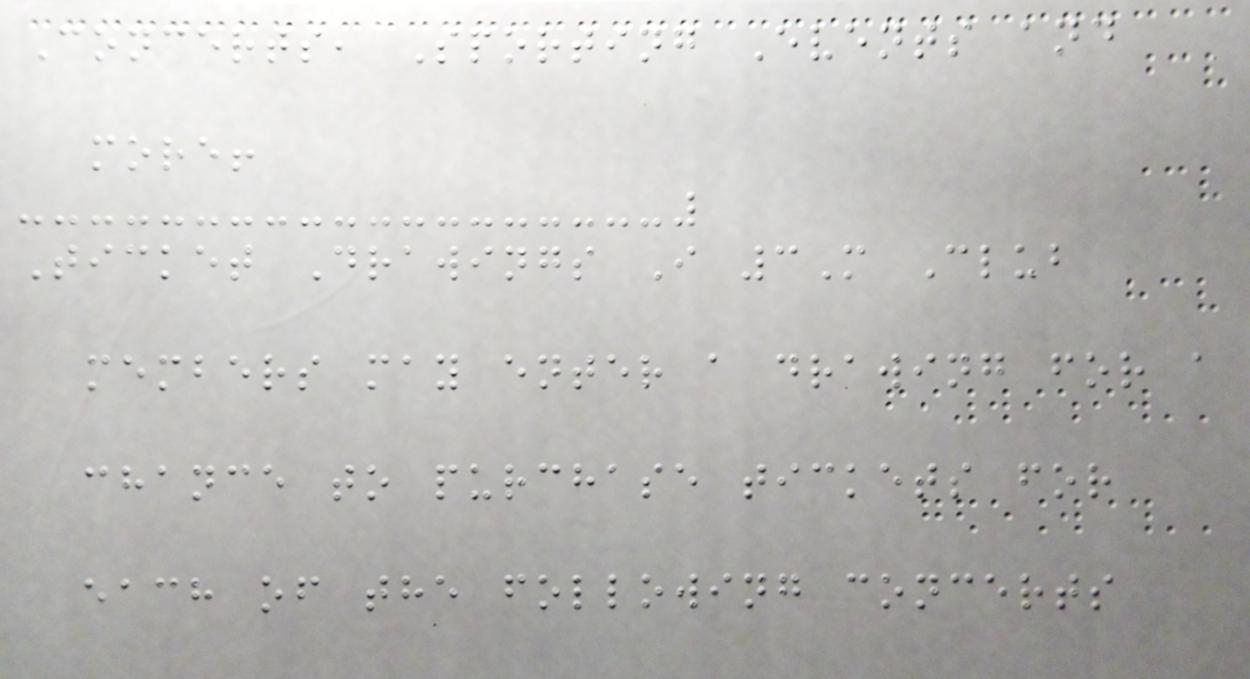Concerts, Sporting Events and
more!
Ticket Drawings I 3M Club
members may enter a drawing for a
chance to purchase tickets for
each of the following concerts
